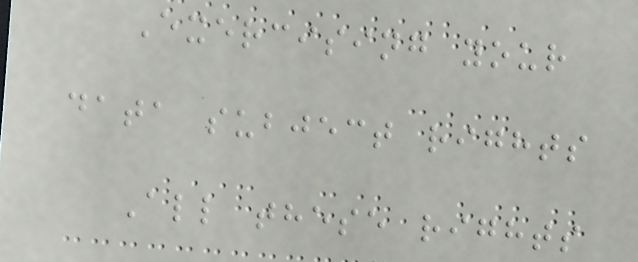Exercising your
data subject rights
All these rights
